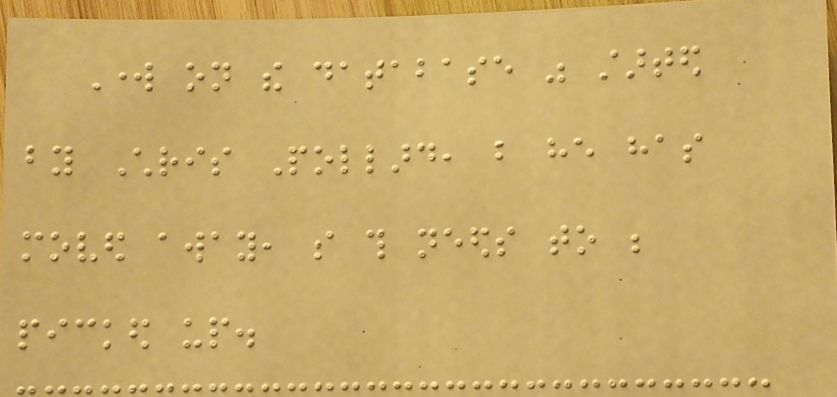Work on the database was started
by Chris Pollard, but he has
moved away, so this needs to be
picked up.
